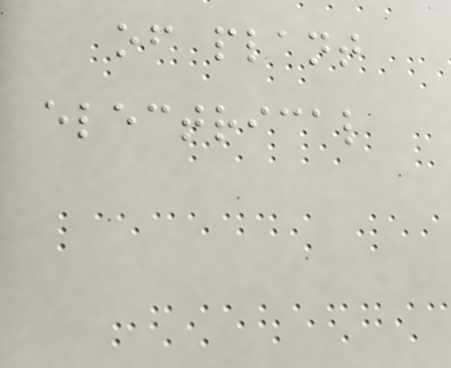of plant
electrical
